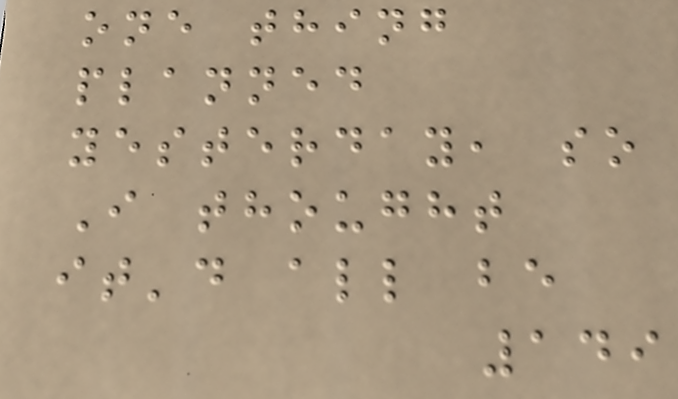one thing
planned
yesterday, so
I thought
it'd all be
149
